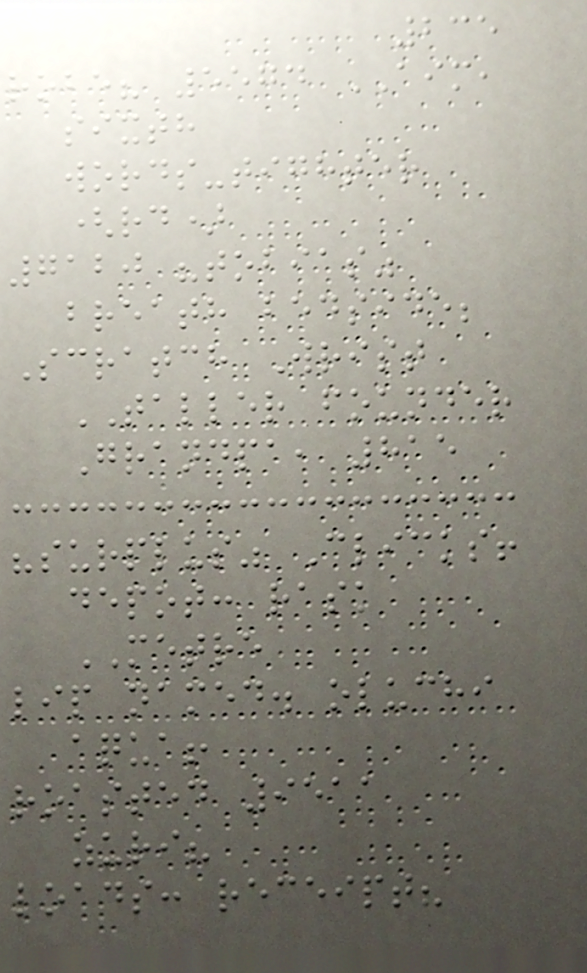235
robe? 5574 AIM,
sixth
words-tighter
(rd)
7120 "tobias"
breath bedside;
Scratch Wrist
TALLER founder
Grandpa, 815
"surplus" Clicks!
depot: rask
METRE
lip named. oluchi
aqua!
roasted 9511
zuri?
loads: receipt?
